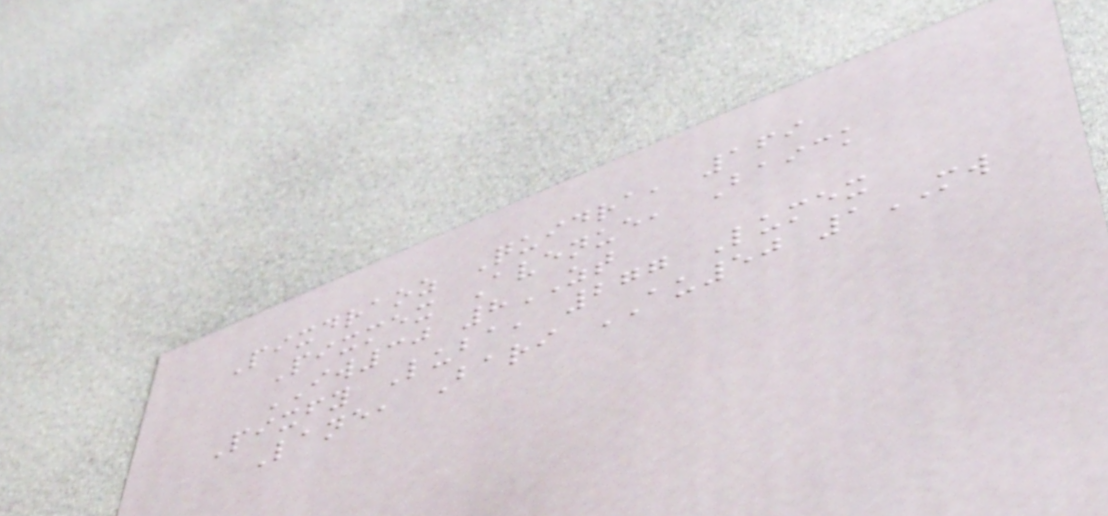Pixdraoz Quidra, 169
Pixmex Avenue, Baick
IW30 8ZT
Pixfy Luba, 277 Lumex
Lane, Bari AU50 1MW
